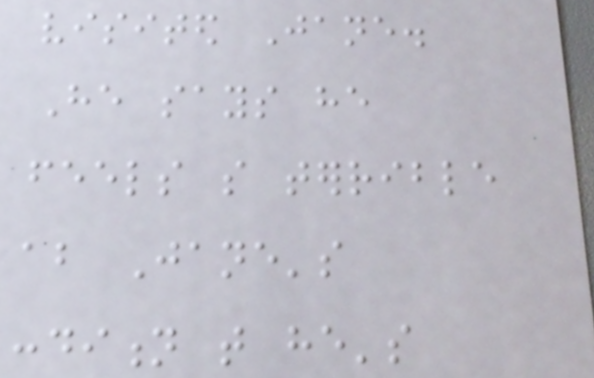visited Jane.
He says he
feels so terrible
about Jane's
condition that he's
